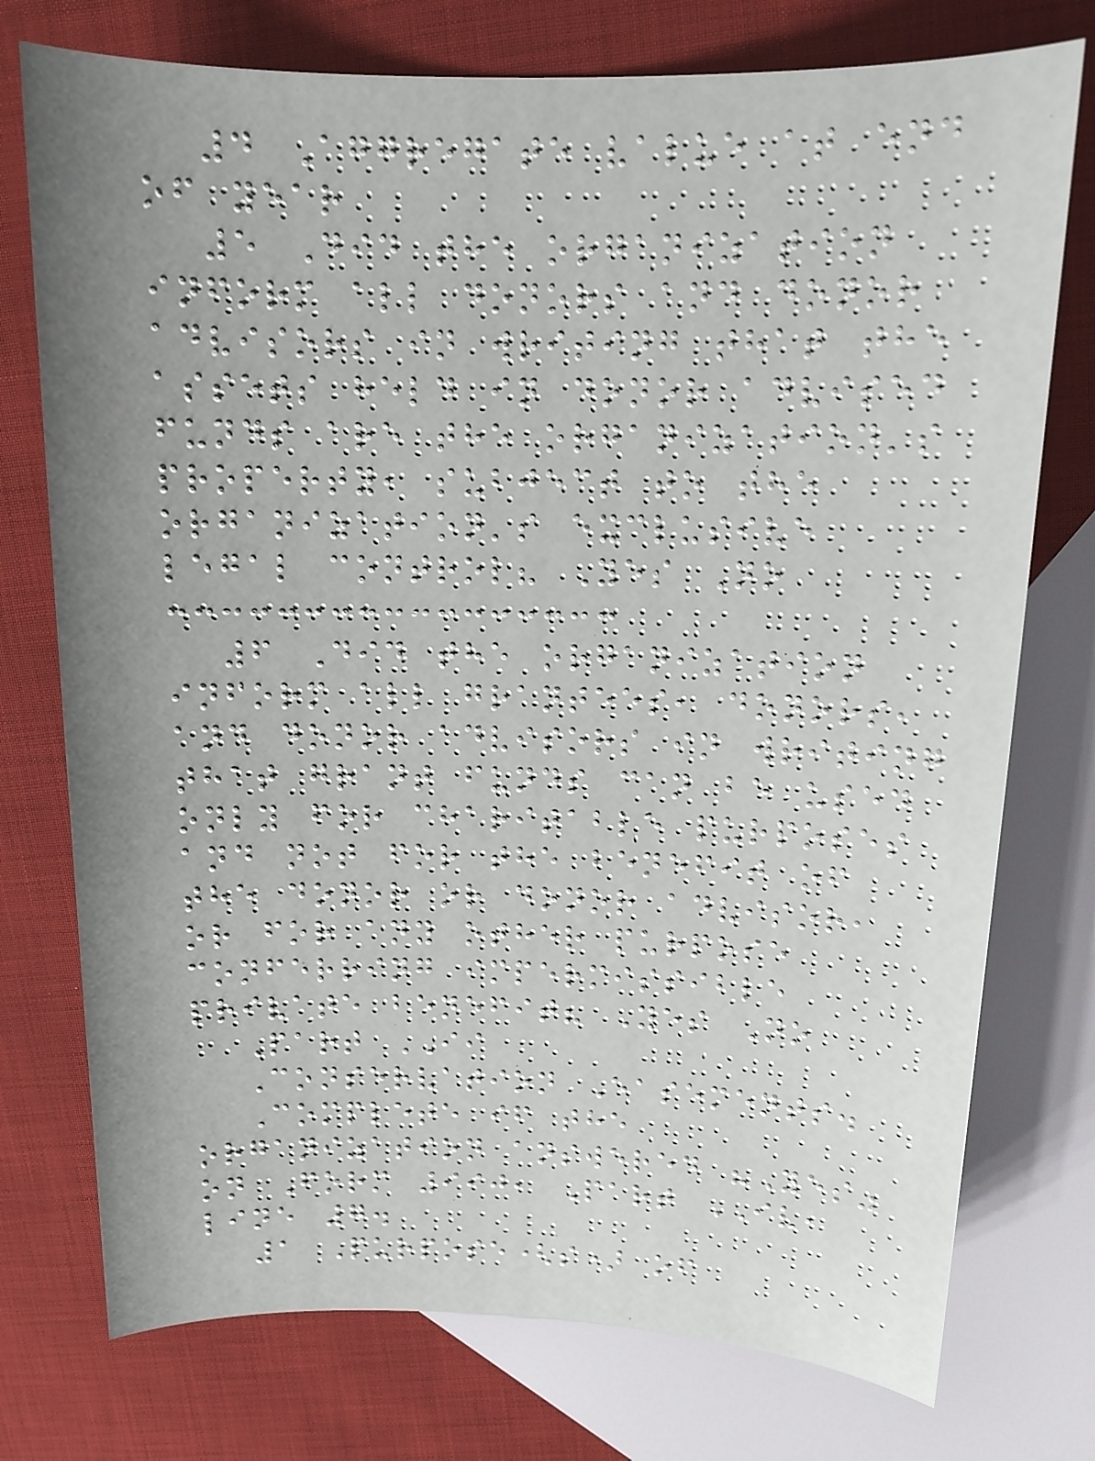4 Aggregate value at end
of year
5 Did the organization
inform all donors and donor
advisors in writing that the
assets held in donor advised
funds are the organization's
property, subject to the
organization's exclusive
legal control? Yes No
6 Did the organization
inform all grantees, donors,
and donor advisors in writing
that grant funds can be used
only for charitable purposes
and not for the benefit of
the donor or donor advisor,
or for any other purpose
conferring impermissible
private benefit? Yes No
Part II
Conservation Easements.
Complete if the
organization answered "Yes"
on Form 990, Part IV,
line 7.
1 Purpose(s) of
